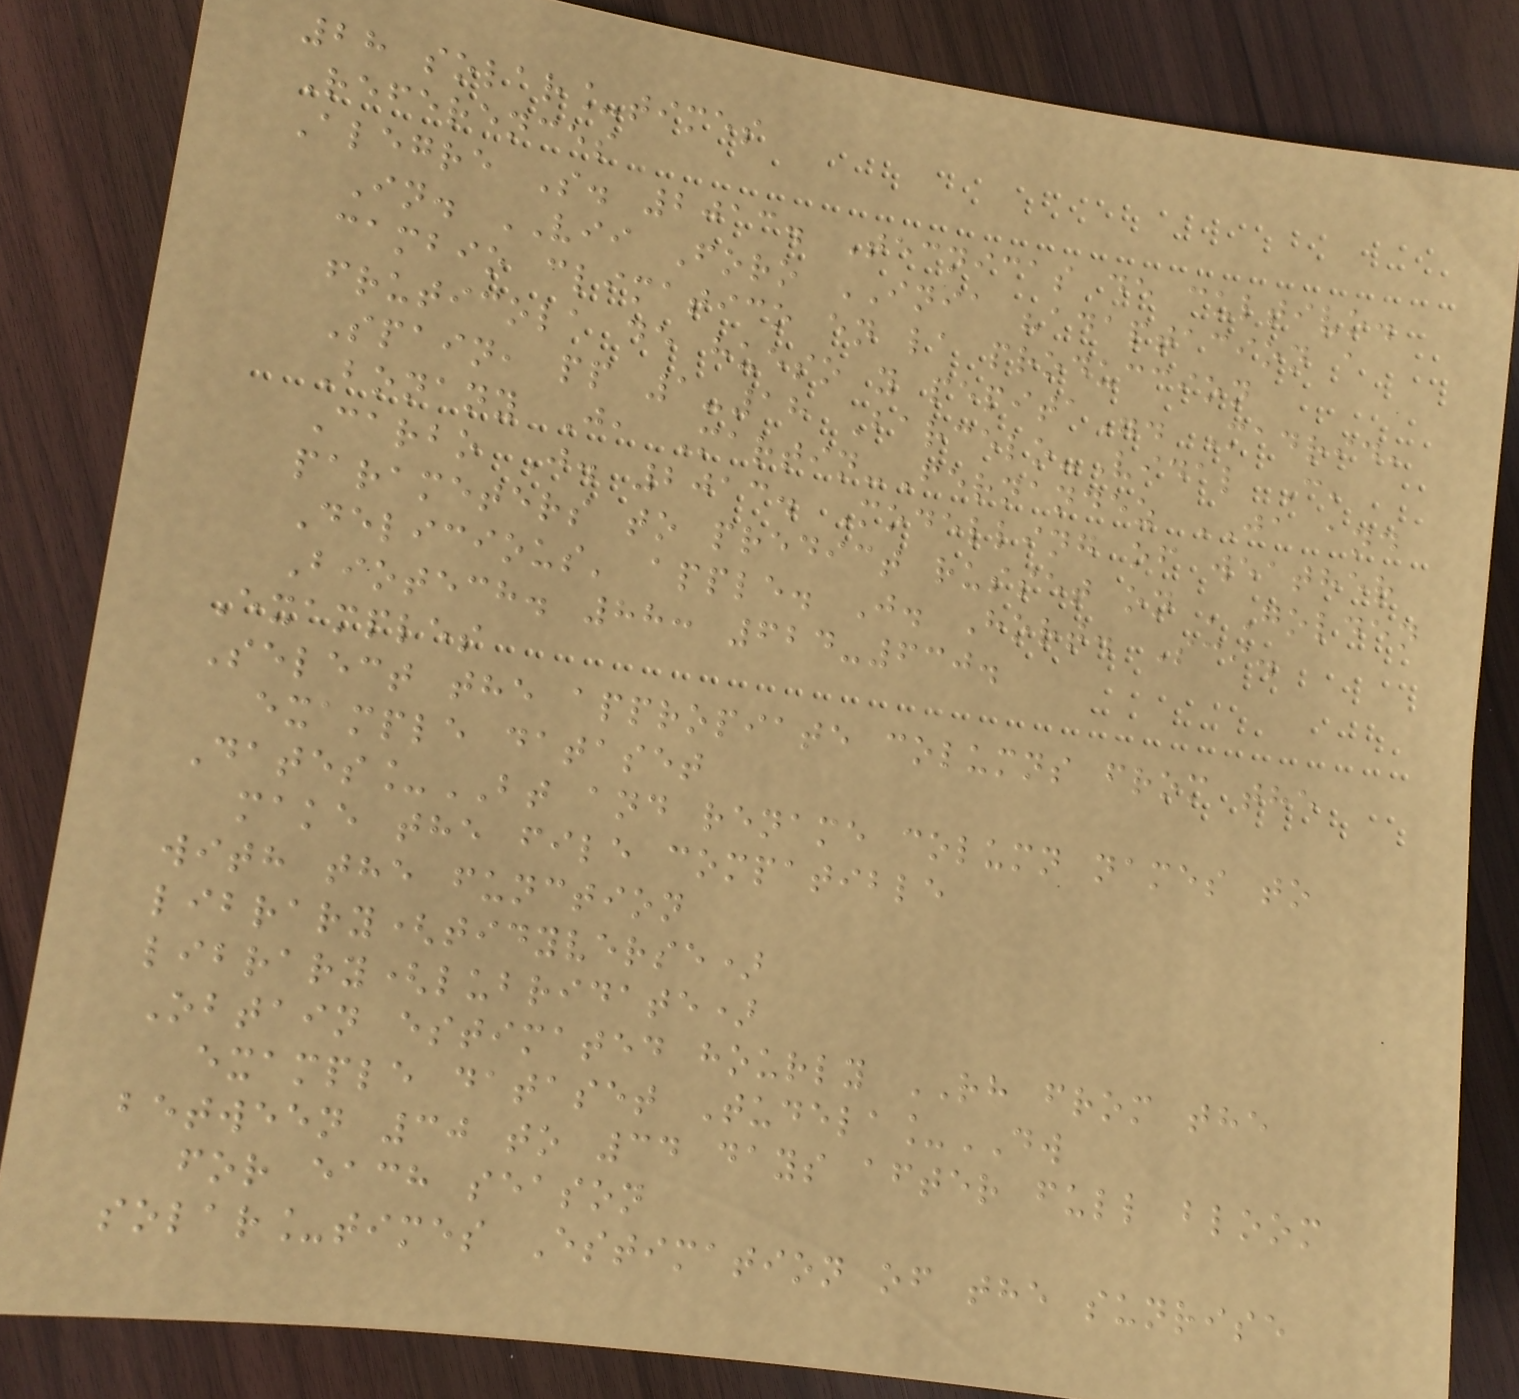28 solar_times
References
Alegre S. 2013. Tecnicas de cultivo.
In. VII Foro INIA "adaptacion a
cambio climatico en la produccion
fruticola de hueso y pepita". Madrid,
Spain, pp 1-18 Barcelo-Vidal C,
Bonany J, Martin-Fernandez JA and
Carbo J. 2013. Modelling of weather
parameters to predict russet on 'Golden
Delicious' apple. J. Hort. Sci.
Biotech. 88: 624-630.
Examples
Select the appropiate columns from the
example dataset
Dates_BT and rename column names to
make the file compatible
with the function
library(tidyverse)
library(lubridate)
Obtain estimated hourly RH from the
example dataset Tudela_DW
between 30 to 34 days after full bloom
for each season
solar_times Estimation of the sunrise
